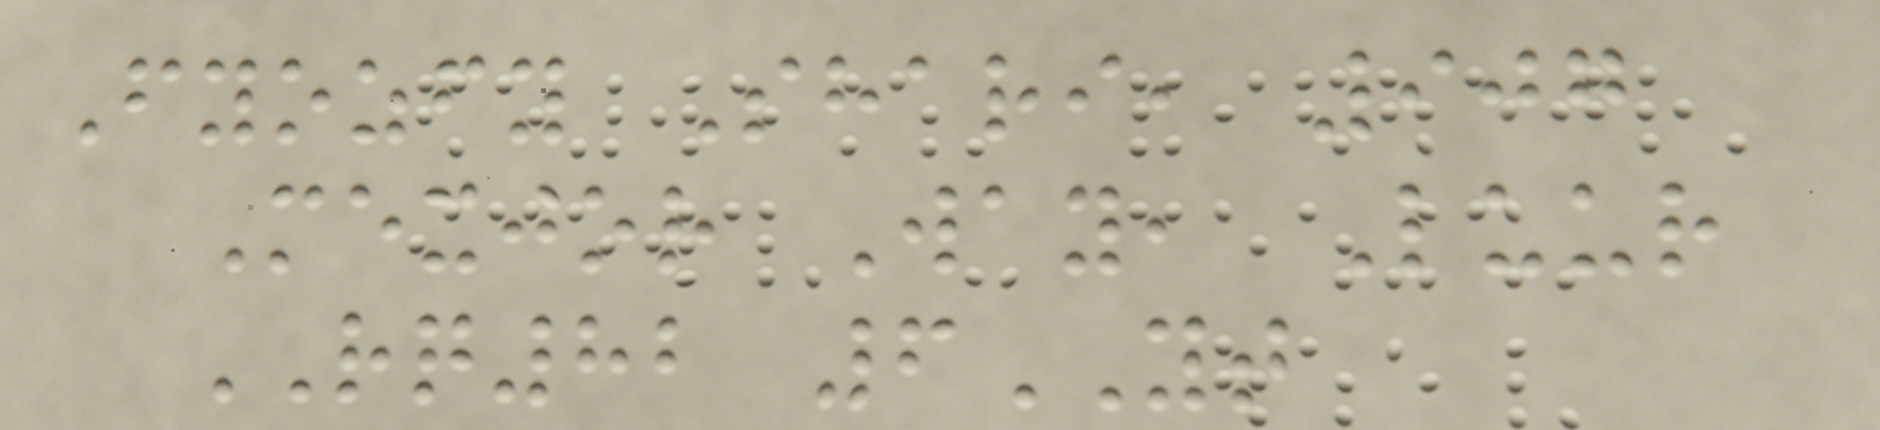Fyozfy Shari, 907
Mexjor Way, Luur
RQ82 6YT
